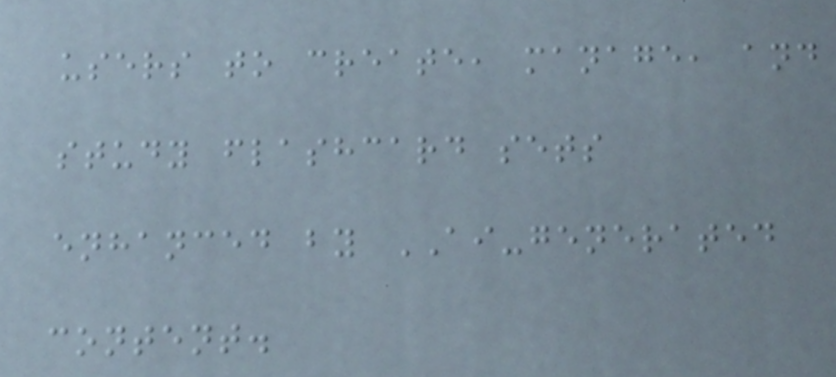users to create, manage, and
study flashcard sets
enhanced by AI-generated
content.
